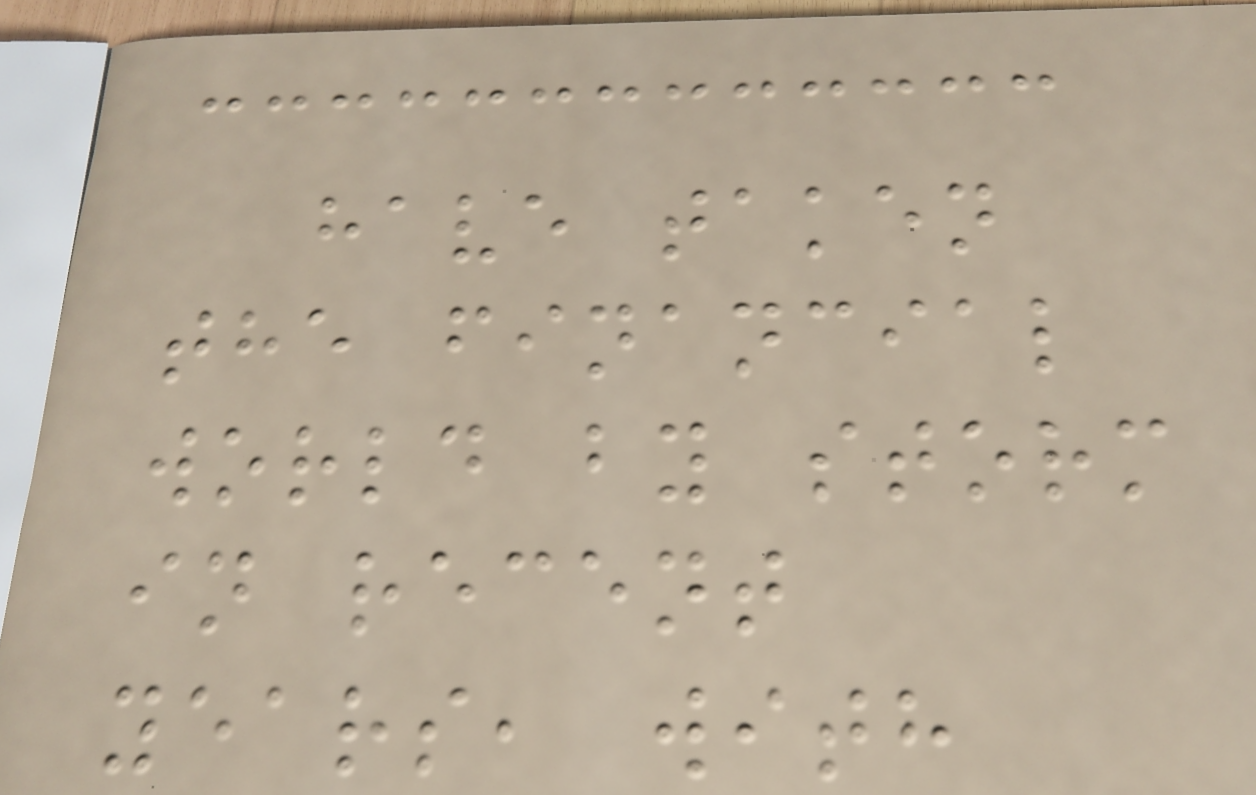have taken
the financial
world by storm
in recent
years, with
